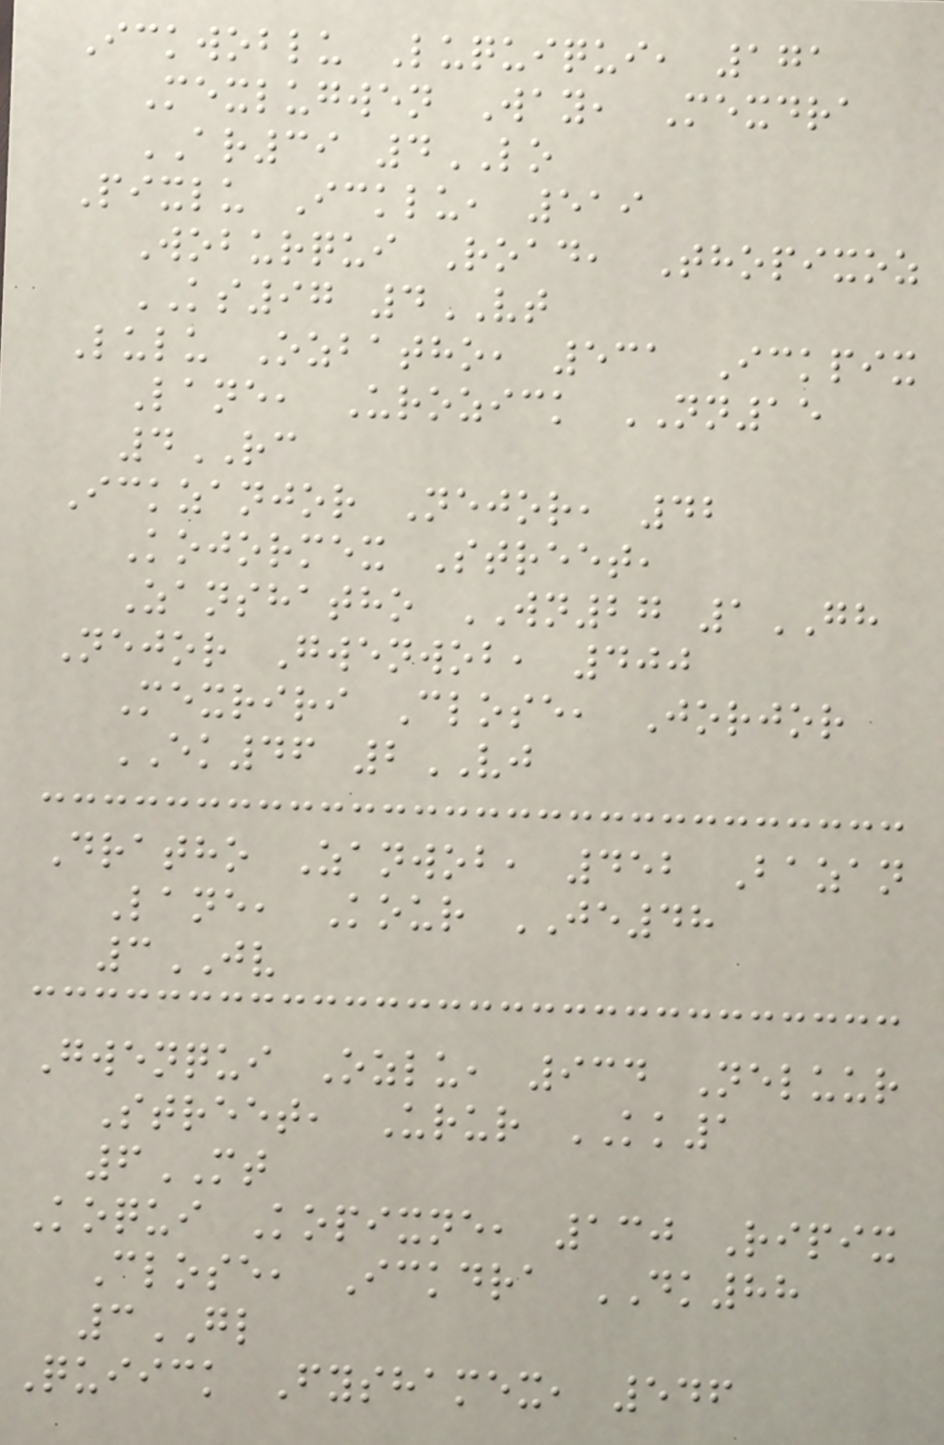Ickwoblu Luquiqui, 171
Mexlugwen Way, Mexdra
AR39 4LO
Pixlu Icklu, 519
Woburqui Road, Thopixoz
KS97 4VT
Lulu Ozbatho, 531 Ickpix
Lane, Urozick NN15
4RC
Ickzanjor Nejor, 42
Kojormex Street,
Zanshatho WN27 1GH
Nejor Gwenwob, 400
Mexriri Close, Jorjor
EK46 2VJ
Dratho Zanwob, 452 Bazan
Lane, Kour JE48
3JV
Gwenqui Ozlu, 934 Neluur
Street, Urur KK1
6MT
Koqui Kopixne, 130 Ripix
Close, Ickdra DK88
3GL
Quiick Fyshamex, 546
